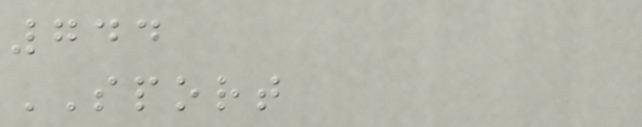744
SPORT
